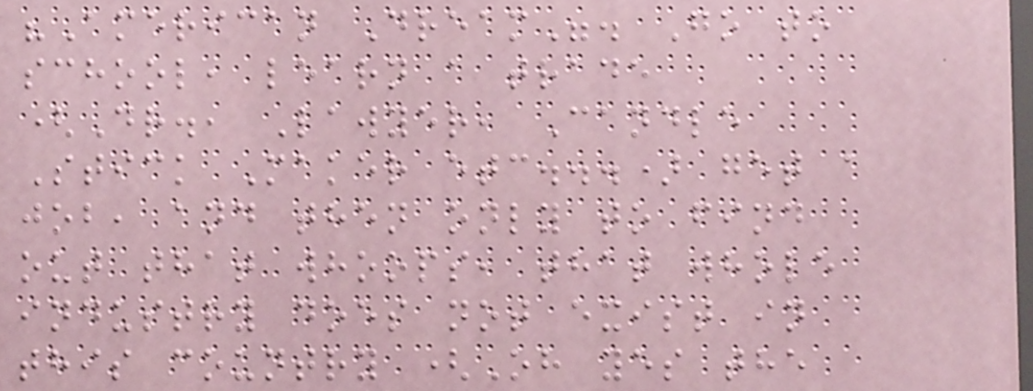"American Dream". Go to
school, learn a trade
(Dr., Lawyer, Candle
Stick Maker etc...) get a
job, and then only to find
out that whoops, that whole
industry does not exist in
this country (Oh yes the
